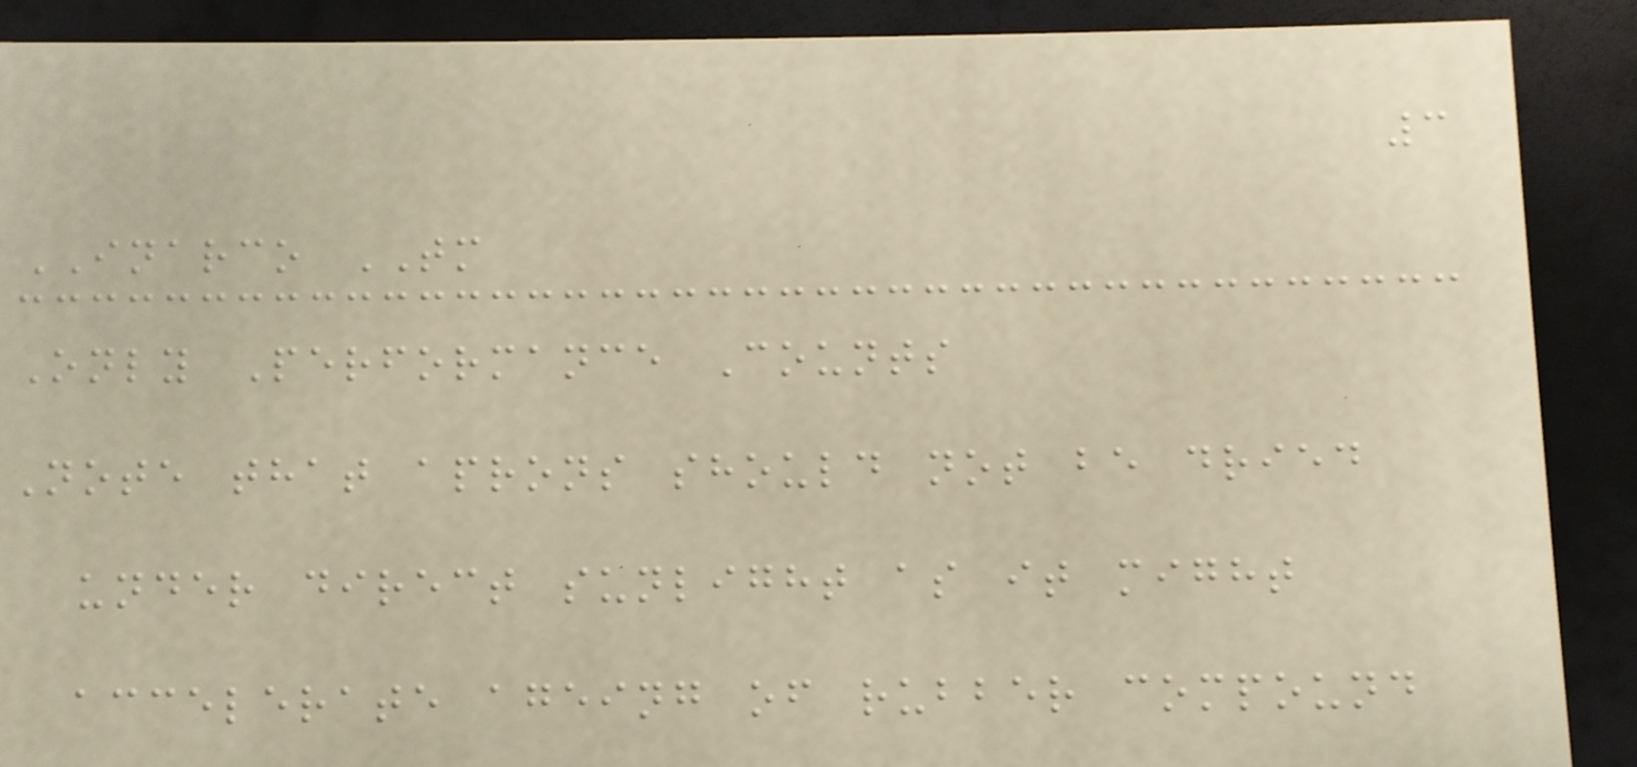3
INARCO TM
Only Performance Counts
Note that aprons should not be dried
under direct sunlight as it might
accelerate ageing of rubber compound
